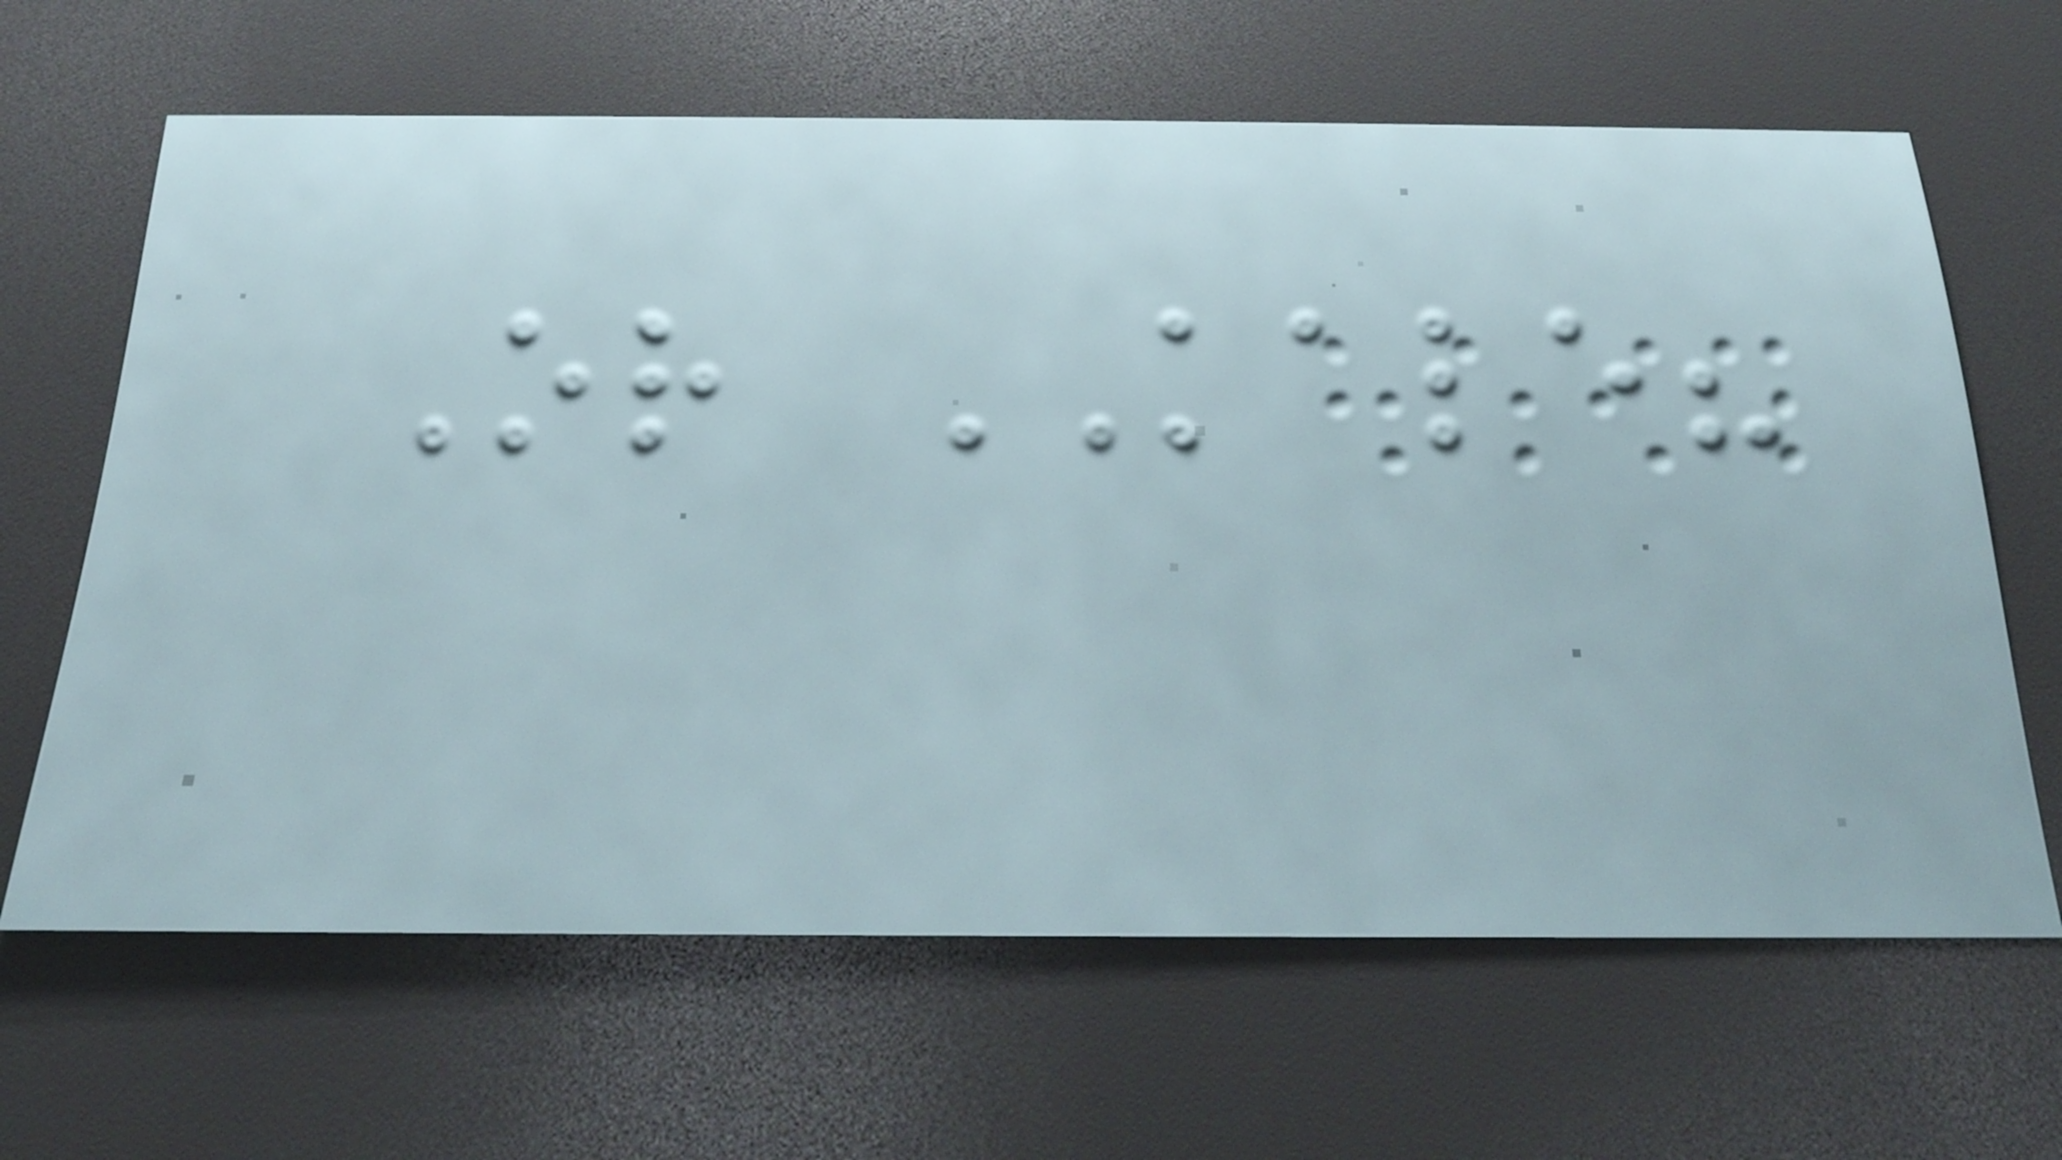Or KALE?
